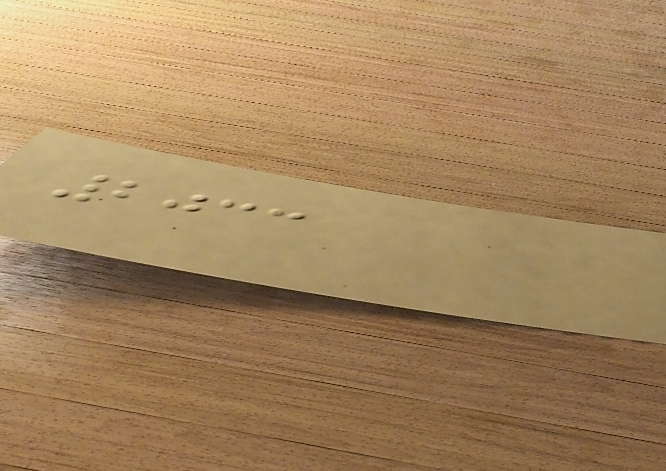2033
